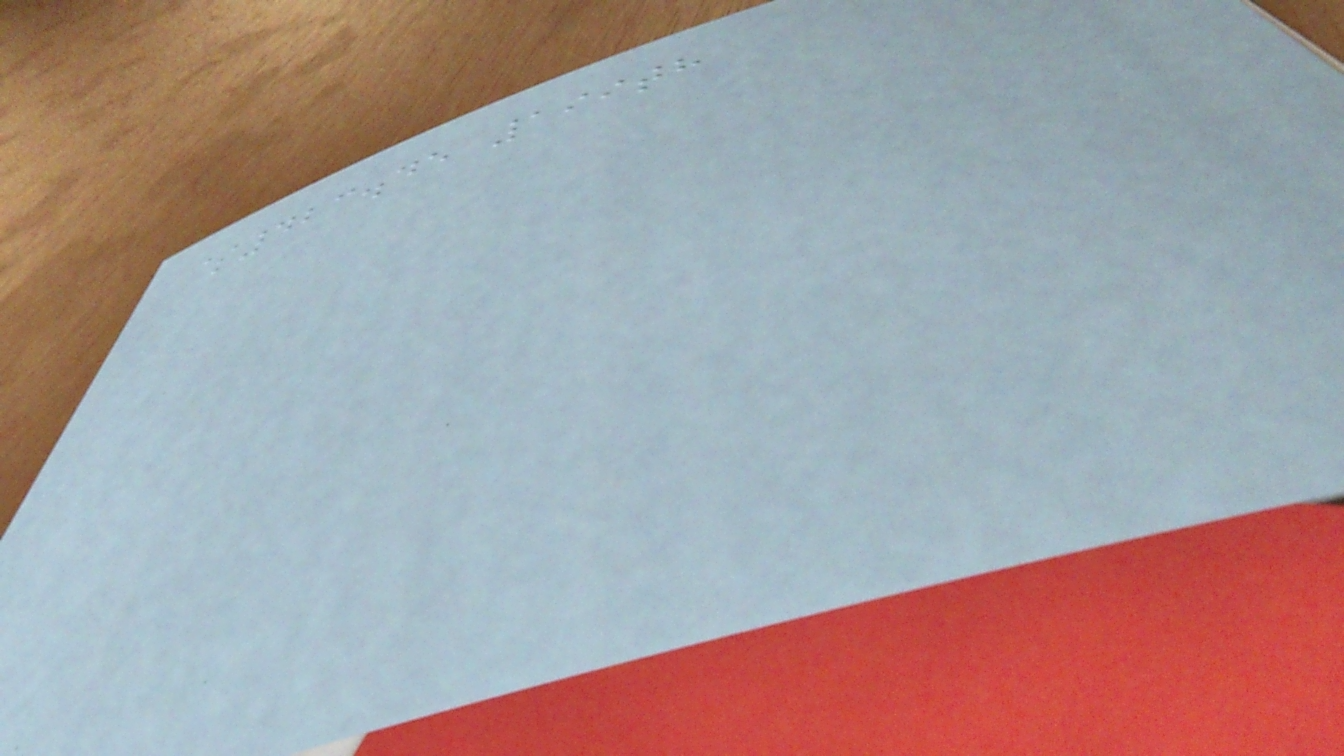$423.45 199th
